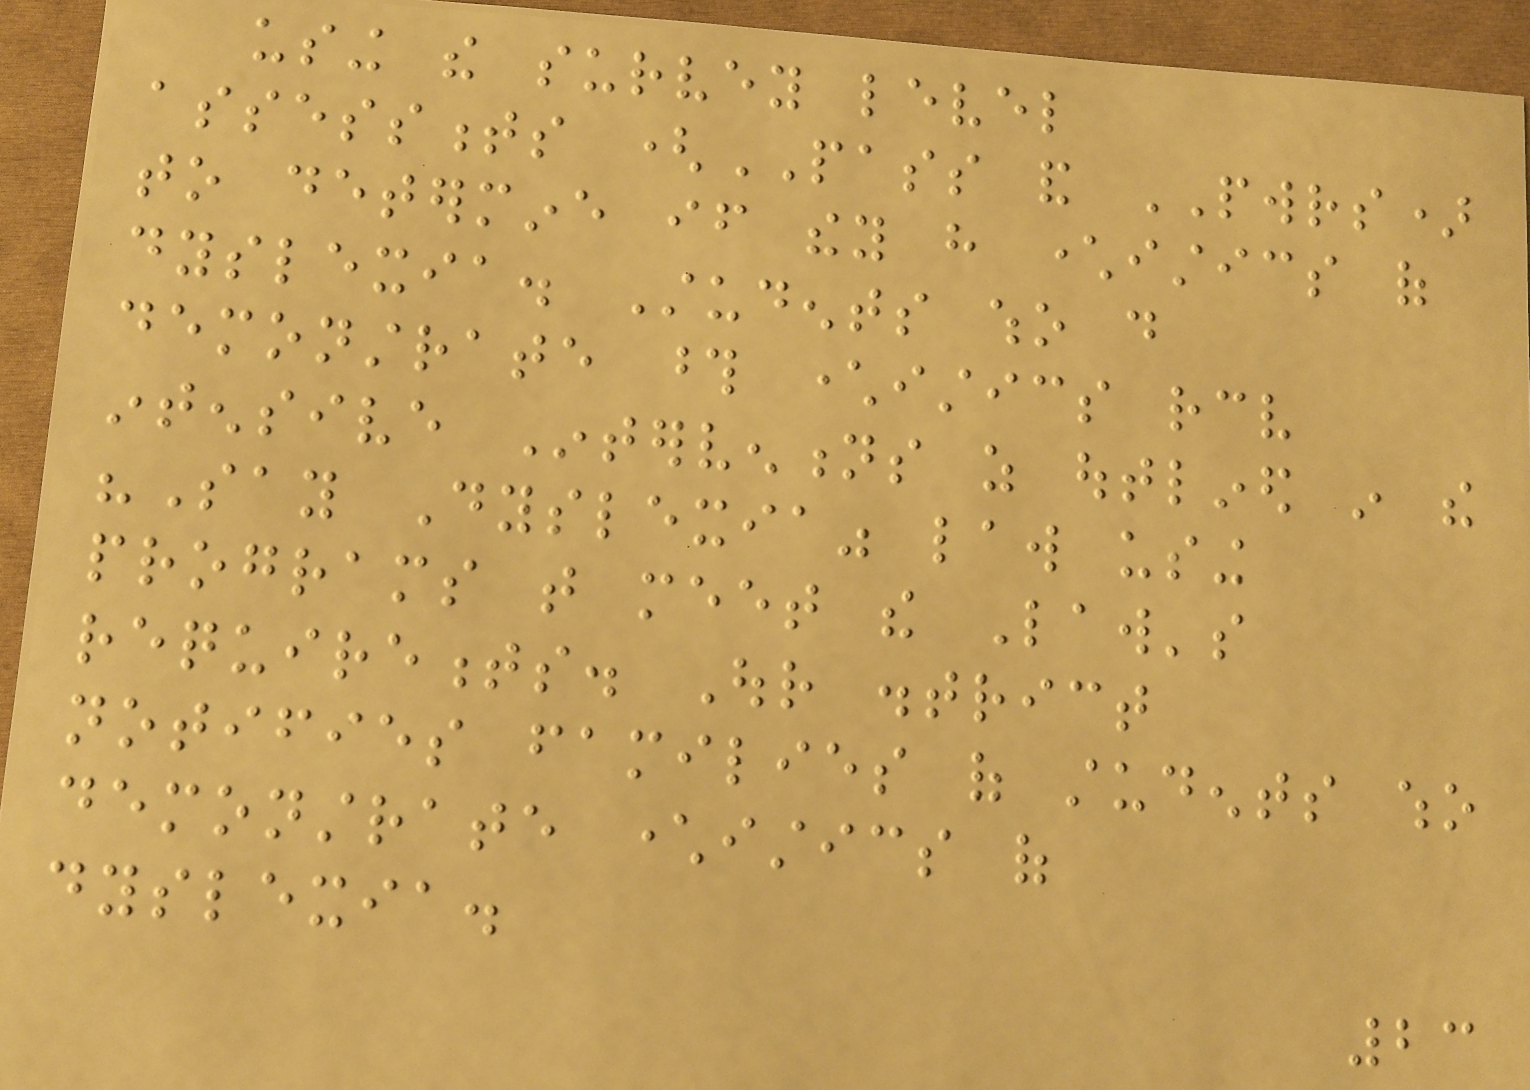using the survey level
assessments (PASS and PWRS)
to determine if they have characteristics of
dyslexia. Students who do
demonstrate those characteristics receive
intensive Interventions as outlined in the
"Say Dyslexia" law using
programs that meet the Law's
requirements. Our district
notifies families of students who
demonstrate characteristics of
dyslexia.
23
